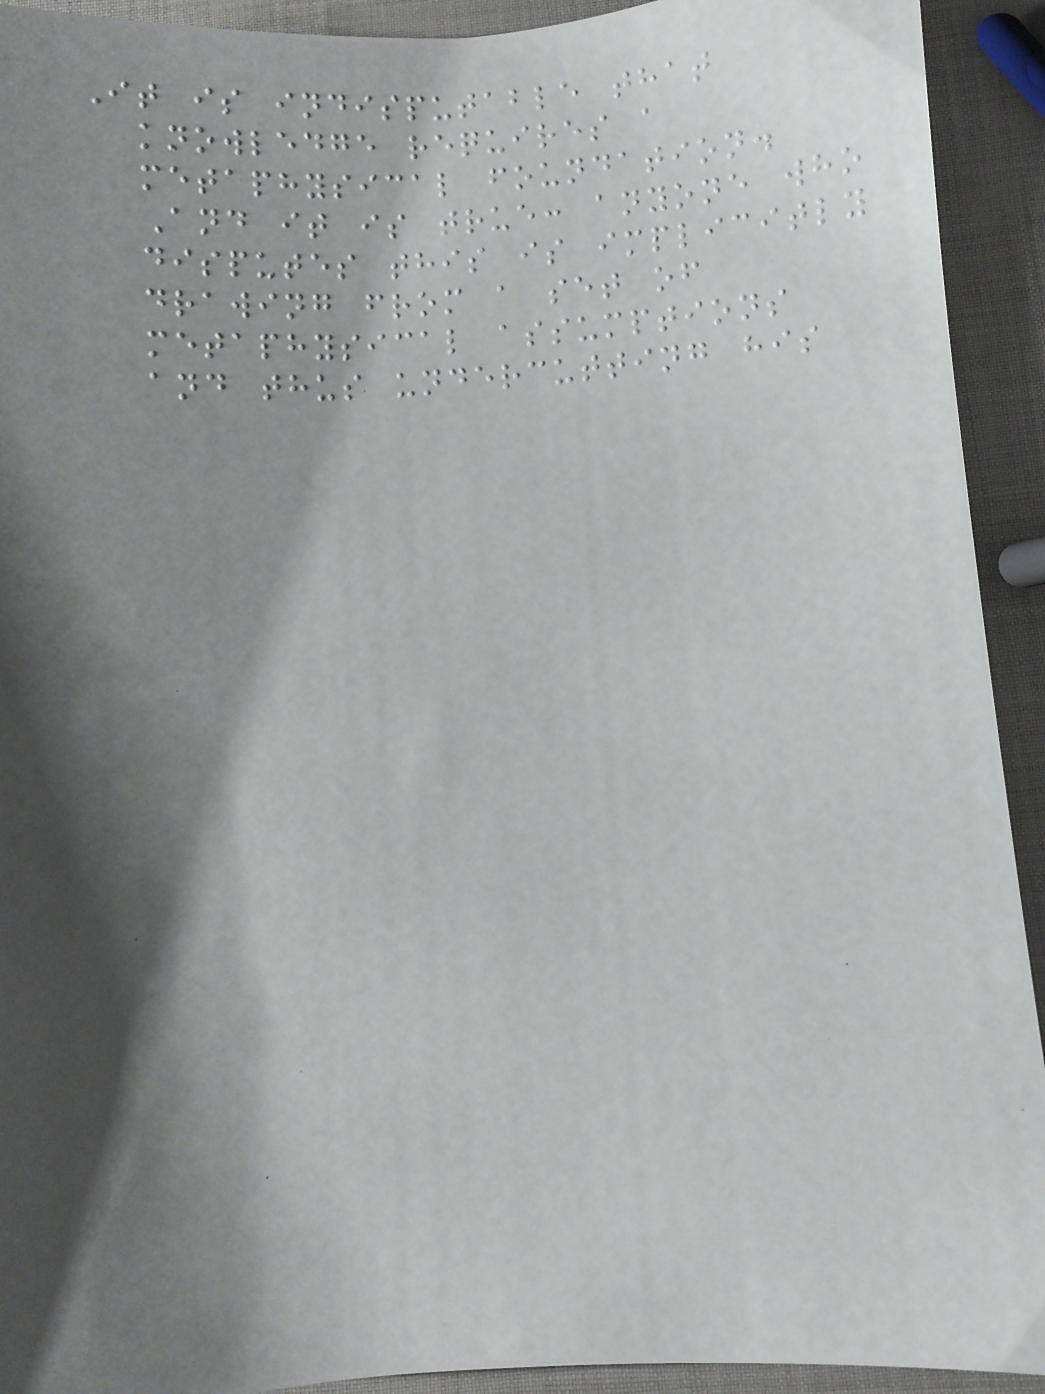It is indisputable that
knowledge requires a
metaphysical foundation.
And it is true: anyone who
disputes this is implicitly
drawing from a set of
metaphysical assumptions
and thus undercutting his
